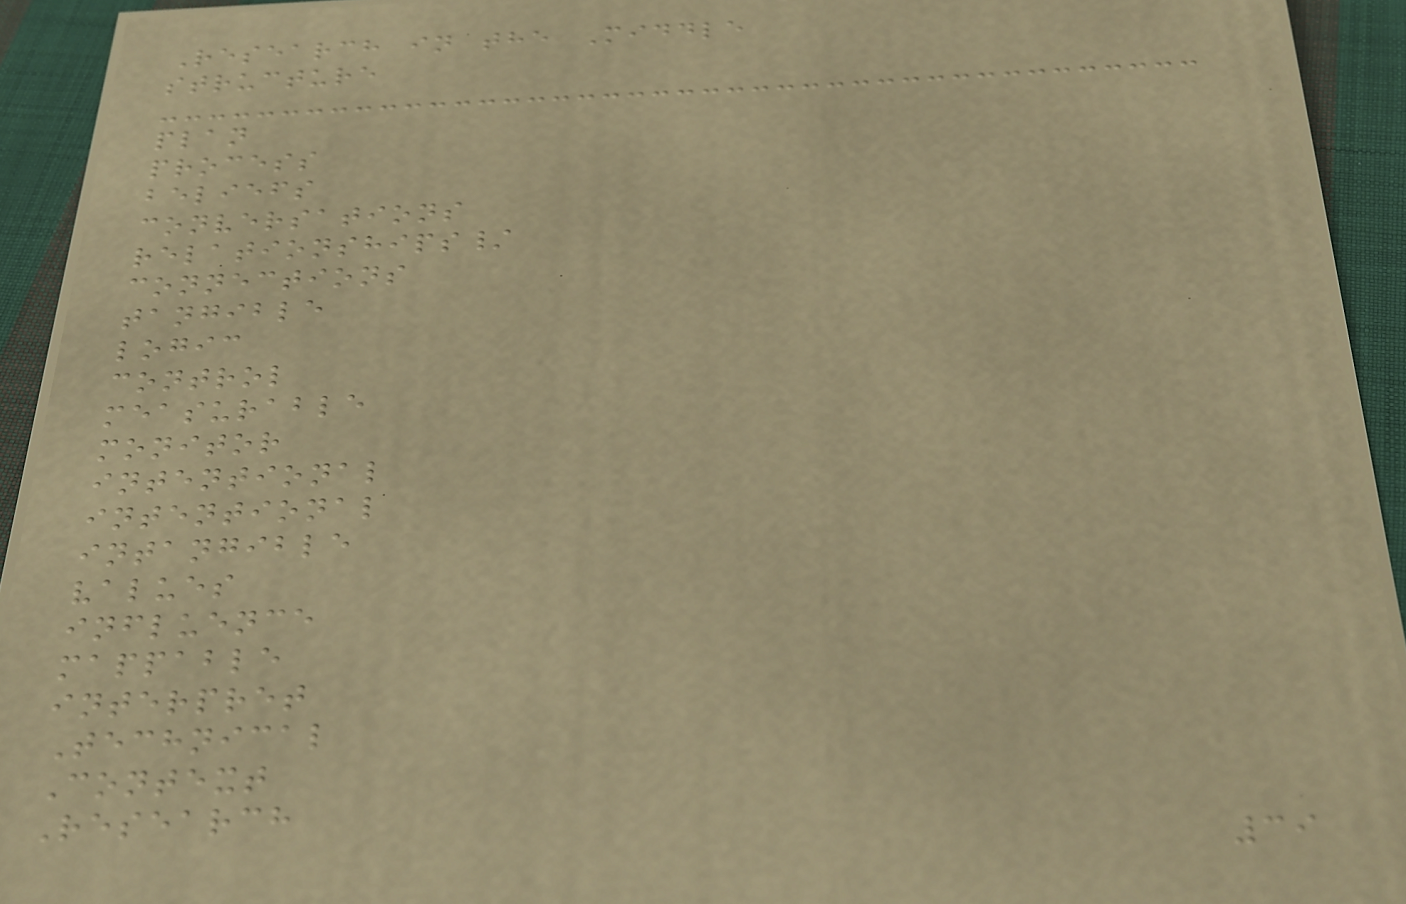Research in the Middle
structure
plan
process
beliefs
conversations
relationships/
connections
tangible
logic
control
measurable
monitor
intentional
intentional
intangible
values
influence
mappable
interpret
Technical
Context
Research
39
